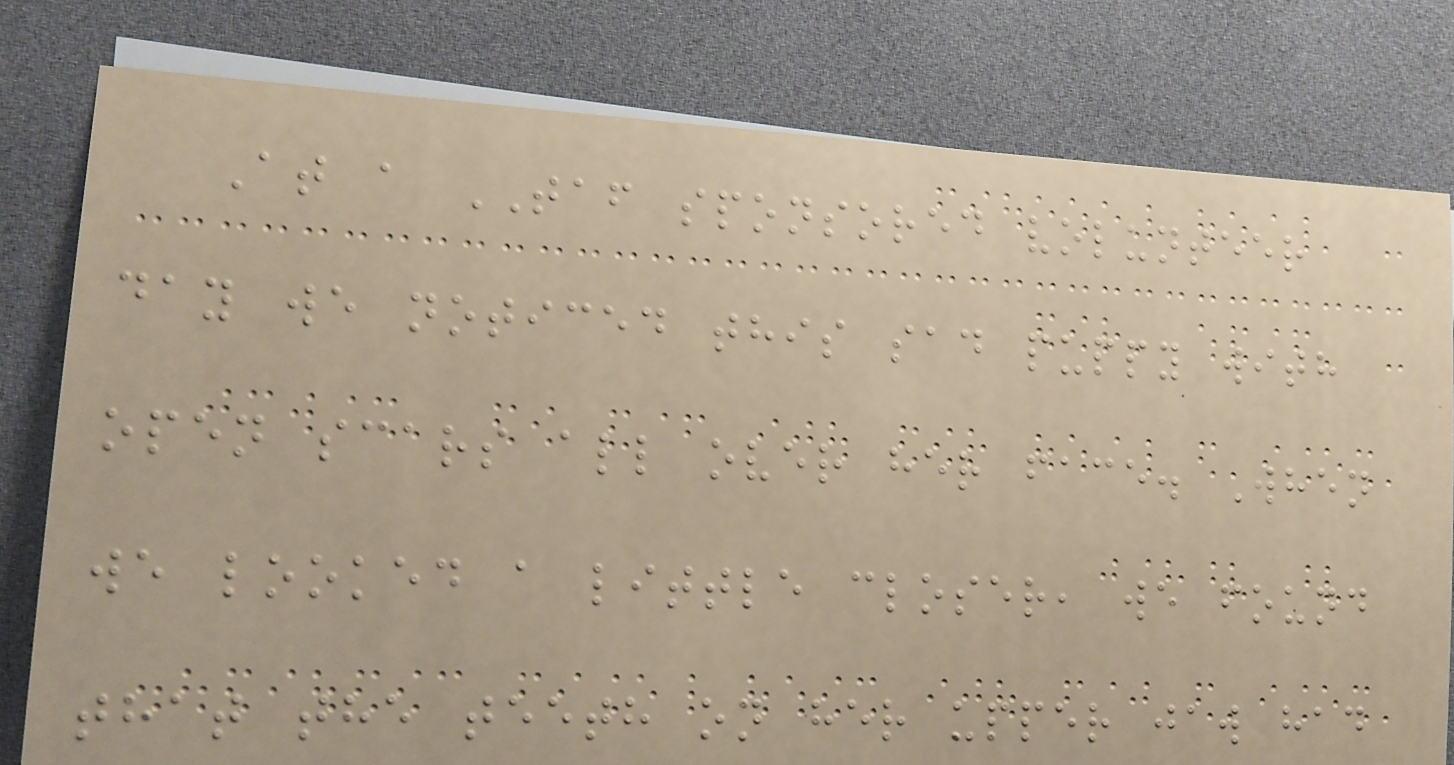At a TAF sponsored volunteer
day we noticed this sad puppy with
open scars all over her face. When
we looked a little closer, we found
that the teeth on her upper jaw had
